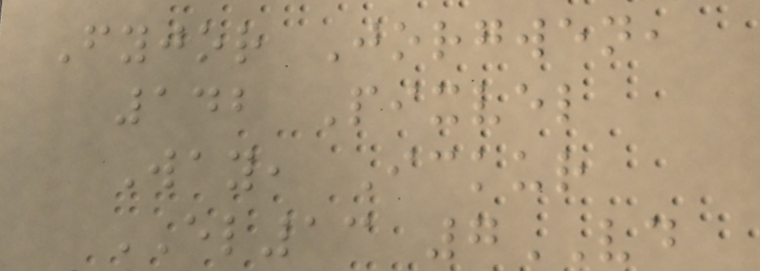Fyjor Jorgwen,
142 Pixvel
Way, Ickur
EL13 7VD
